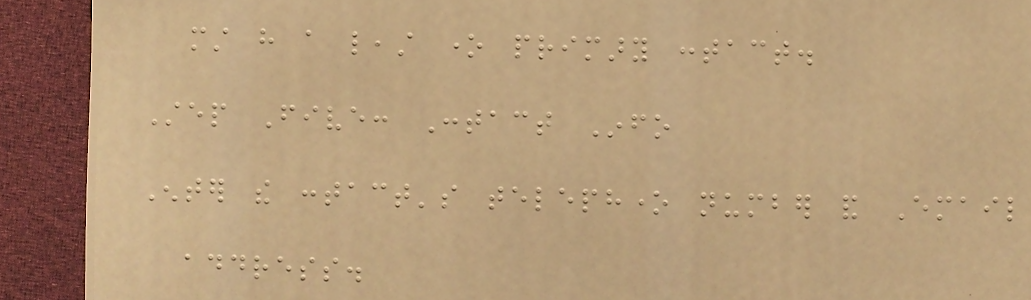must have a least one primary contact.
Step Five: Contact Info
Enter the contact's telephone number and Email
address.
